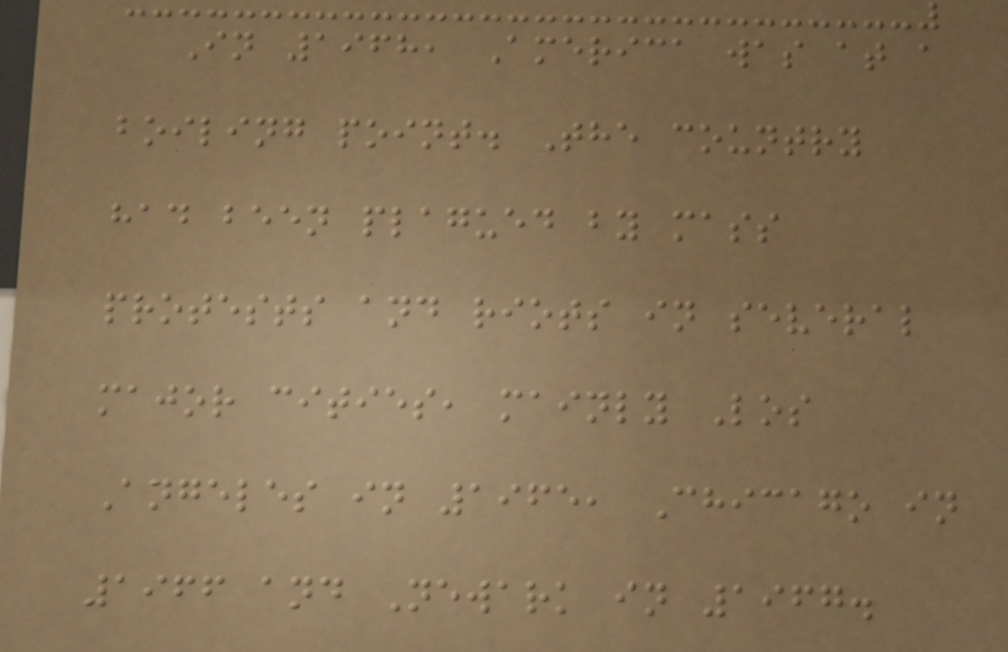In 1968, America was at a
boiling point. The country
had been plagued by mass
protests and riots in several
major cities, mainly Los
Angeles in 1965, Chicago in
1966 and Newark in 1967.
